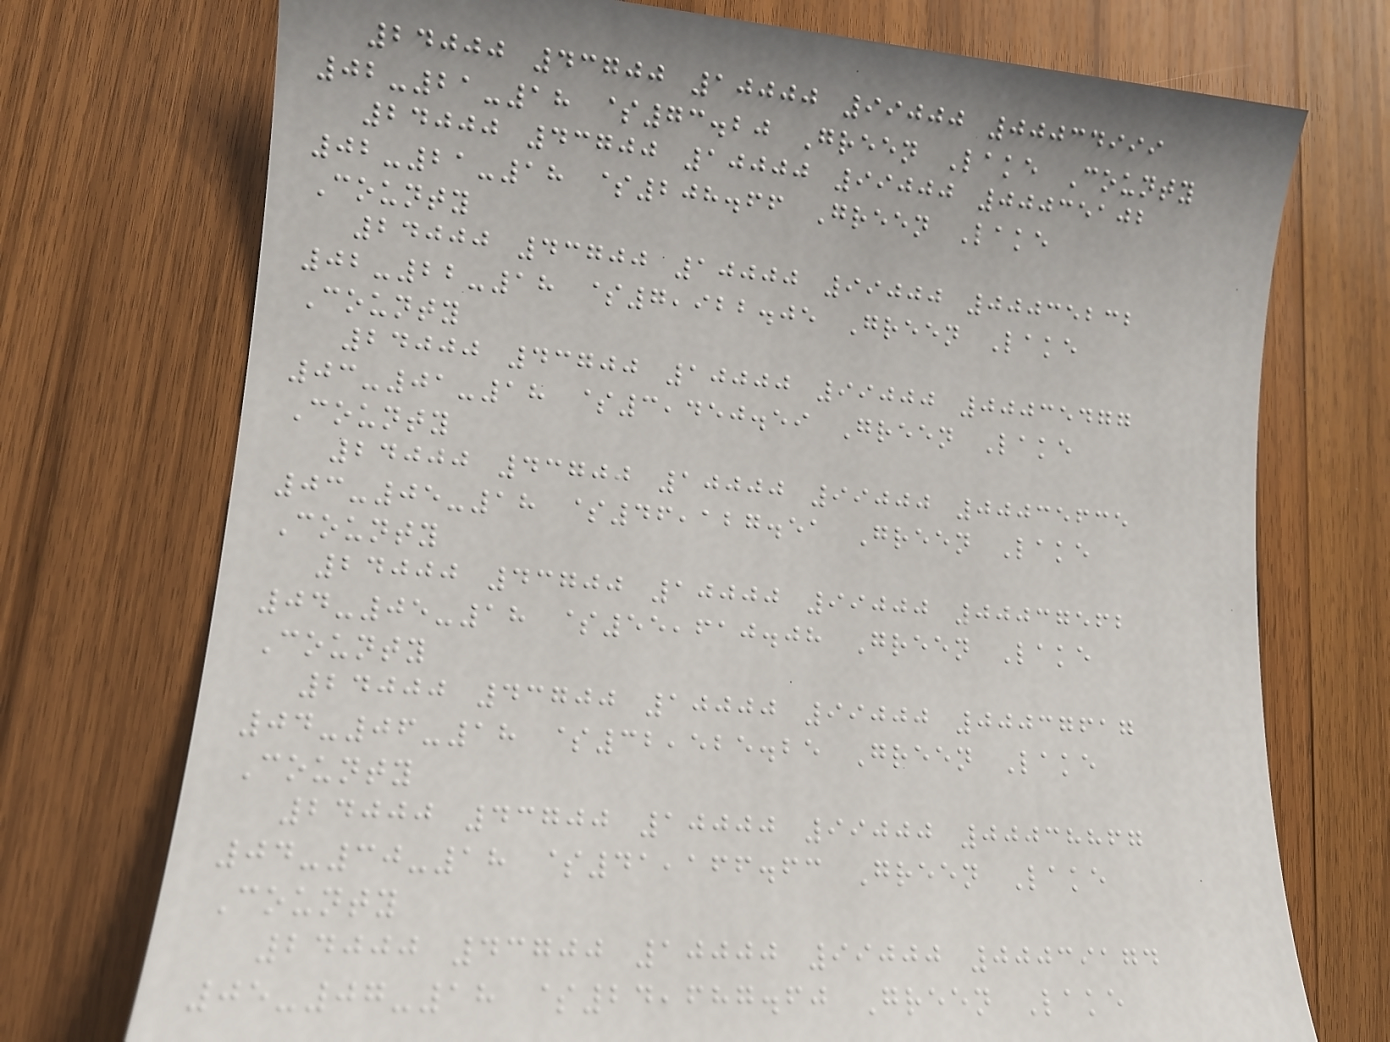24000 43700 10000 99000 00034999
02-21-18 $73.20 Green Lake County
24000 43700 10000 99000 00035102
02-21-18 $208.66 Green Lake
County
24000 43700 10000 99000 00035232
02-22-18 $7,922.05 Green Lake
County
24000 43700 10000 99000 00035477
03-01-18 $3,450.59 Green Lake
County
24000 43700 10000 99000 00035635
03-05-18 $46,127.51 Green Lake
County
24000 43700 10000 99000 00037562
04-05-18 $55,610.08 Green Lake
County
24000 43700 10000 99000 00037617
04-06-18 $32,525.25 Green Lake
County
24000 43700 10000 99000 00038867
04-30-18 $41,166.63 Green Lake
County
24000 43700 10000 99000 00039174
05-07-18 $24,687.60 Green Lake
